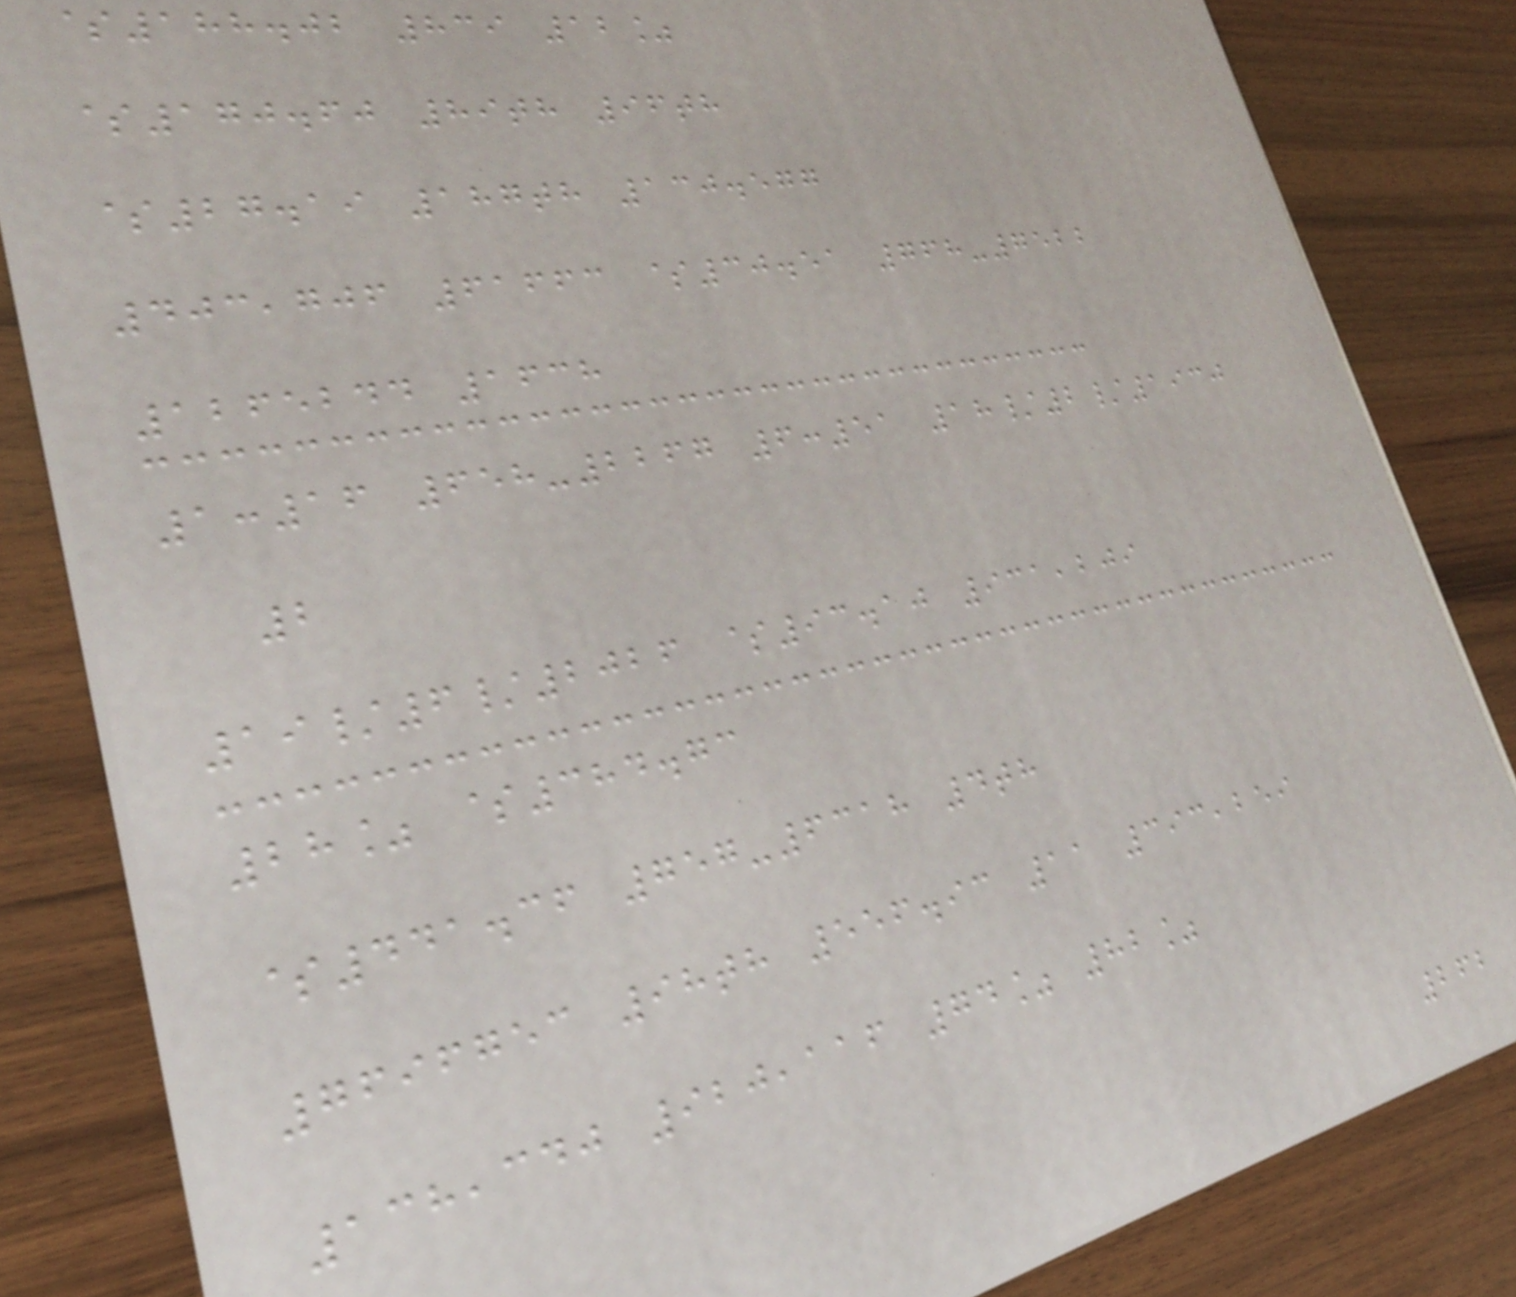$188.02 839 12%
$170.60 89th 96th
$27.19 187th 130.577
403,706 61663 $30.51 768-7522
1265244 1638
1:16 658-2267 6:51 18/2/1930
2
19/6/2026 $93.10 931,209
28% $384.73
$441.36 757-6318 4th
7696753 98th 556.93 11 393,259
138,340 920,116 74% 82%
262
